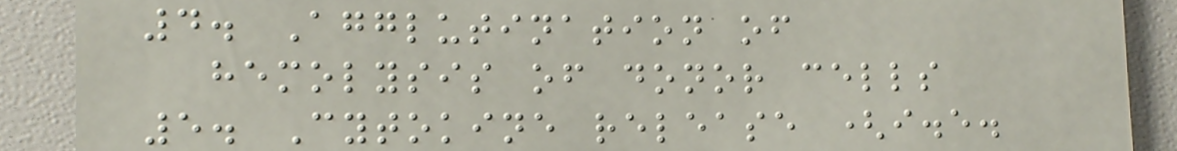4. Agglutination of
hemolysis of donor cells
5. Cytokine release (i.e.
